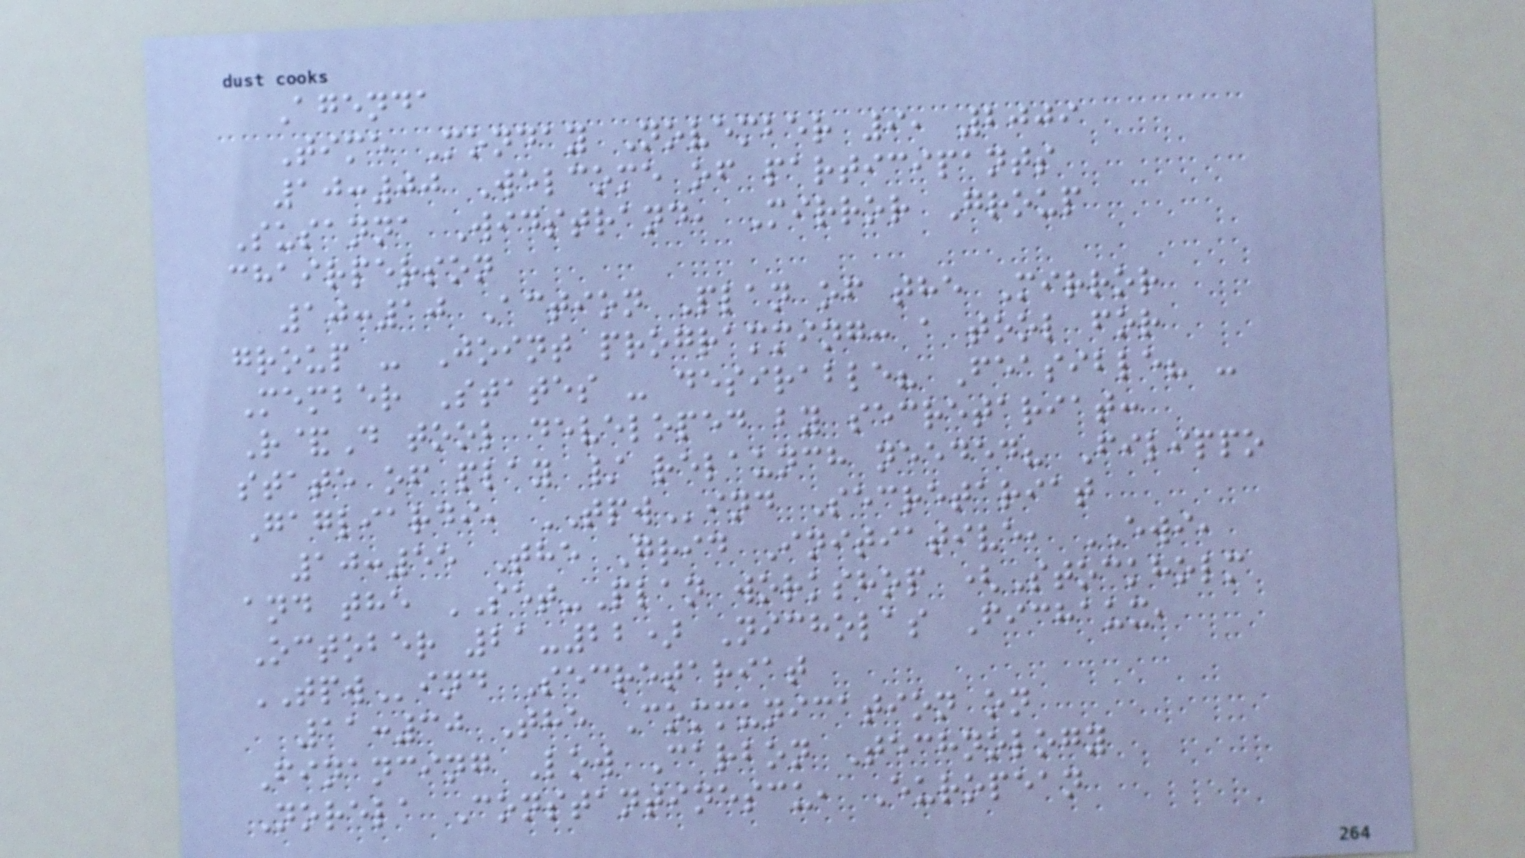Agenda
Time Monday November 9, 2009
10:00 Welcome of participants
Susanna Widstrand, Mirror Group
chairperson
10:10 Action Plan of the Mirror
group - Joint programming: a tool for
Member States - desirable? Feasible? -
R&D tool developed by secretariat:
state of play / relaunch needed? Filippo
Gagliardi, TPWind Secretariat
10:55 The Grid Initiative, EWI,
and the SET-Plan workshop (Stockholm
October 21-22) Nicholas Fichaux,
TPWind Secretariat
11:30 The Communication on
Financing Low Carbon Technology
Norela Constantinescu, European
